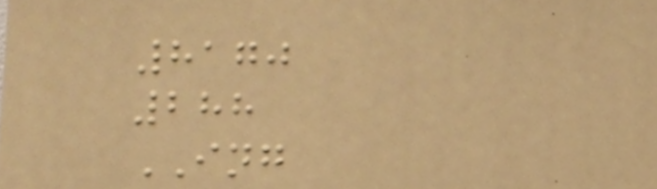8170
288
ING
